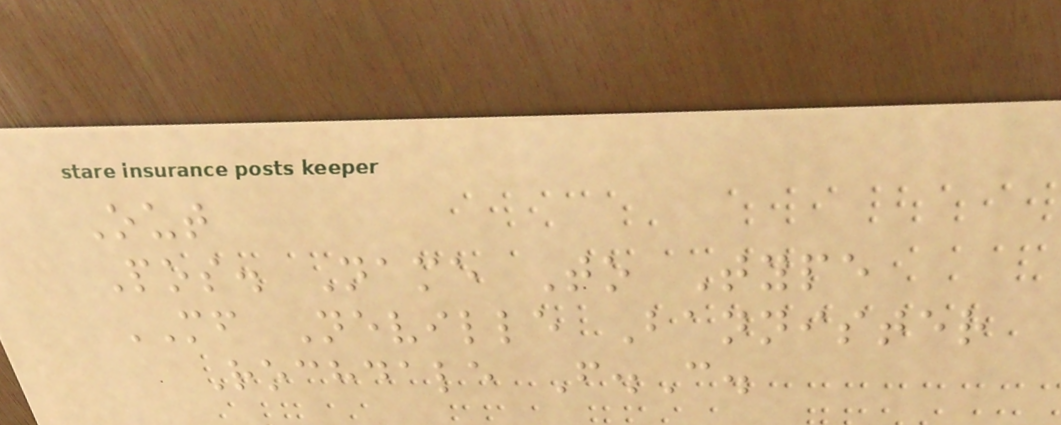Out
Pos. Name To Type
MF Neville Bannister
Rochdale F.C.
